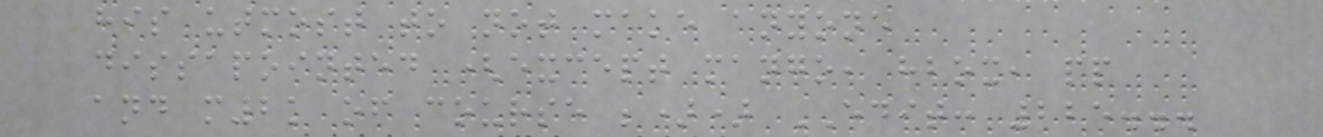his utmost to not make anyone
dissapointed (except mango, hbox, pp
and m2k of course ;)) EDIT: 225...
